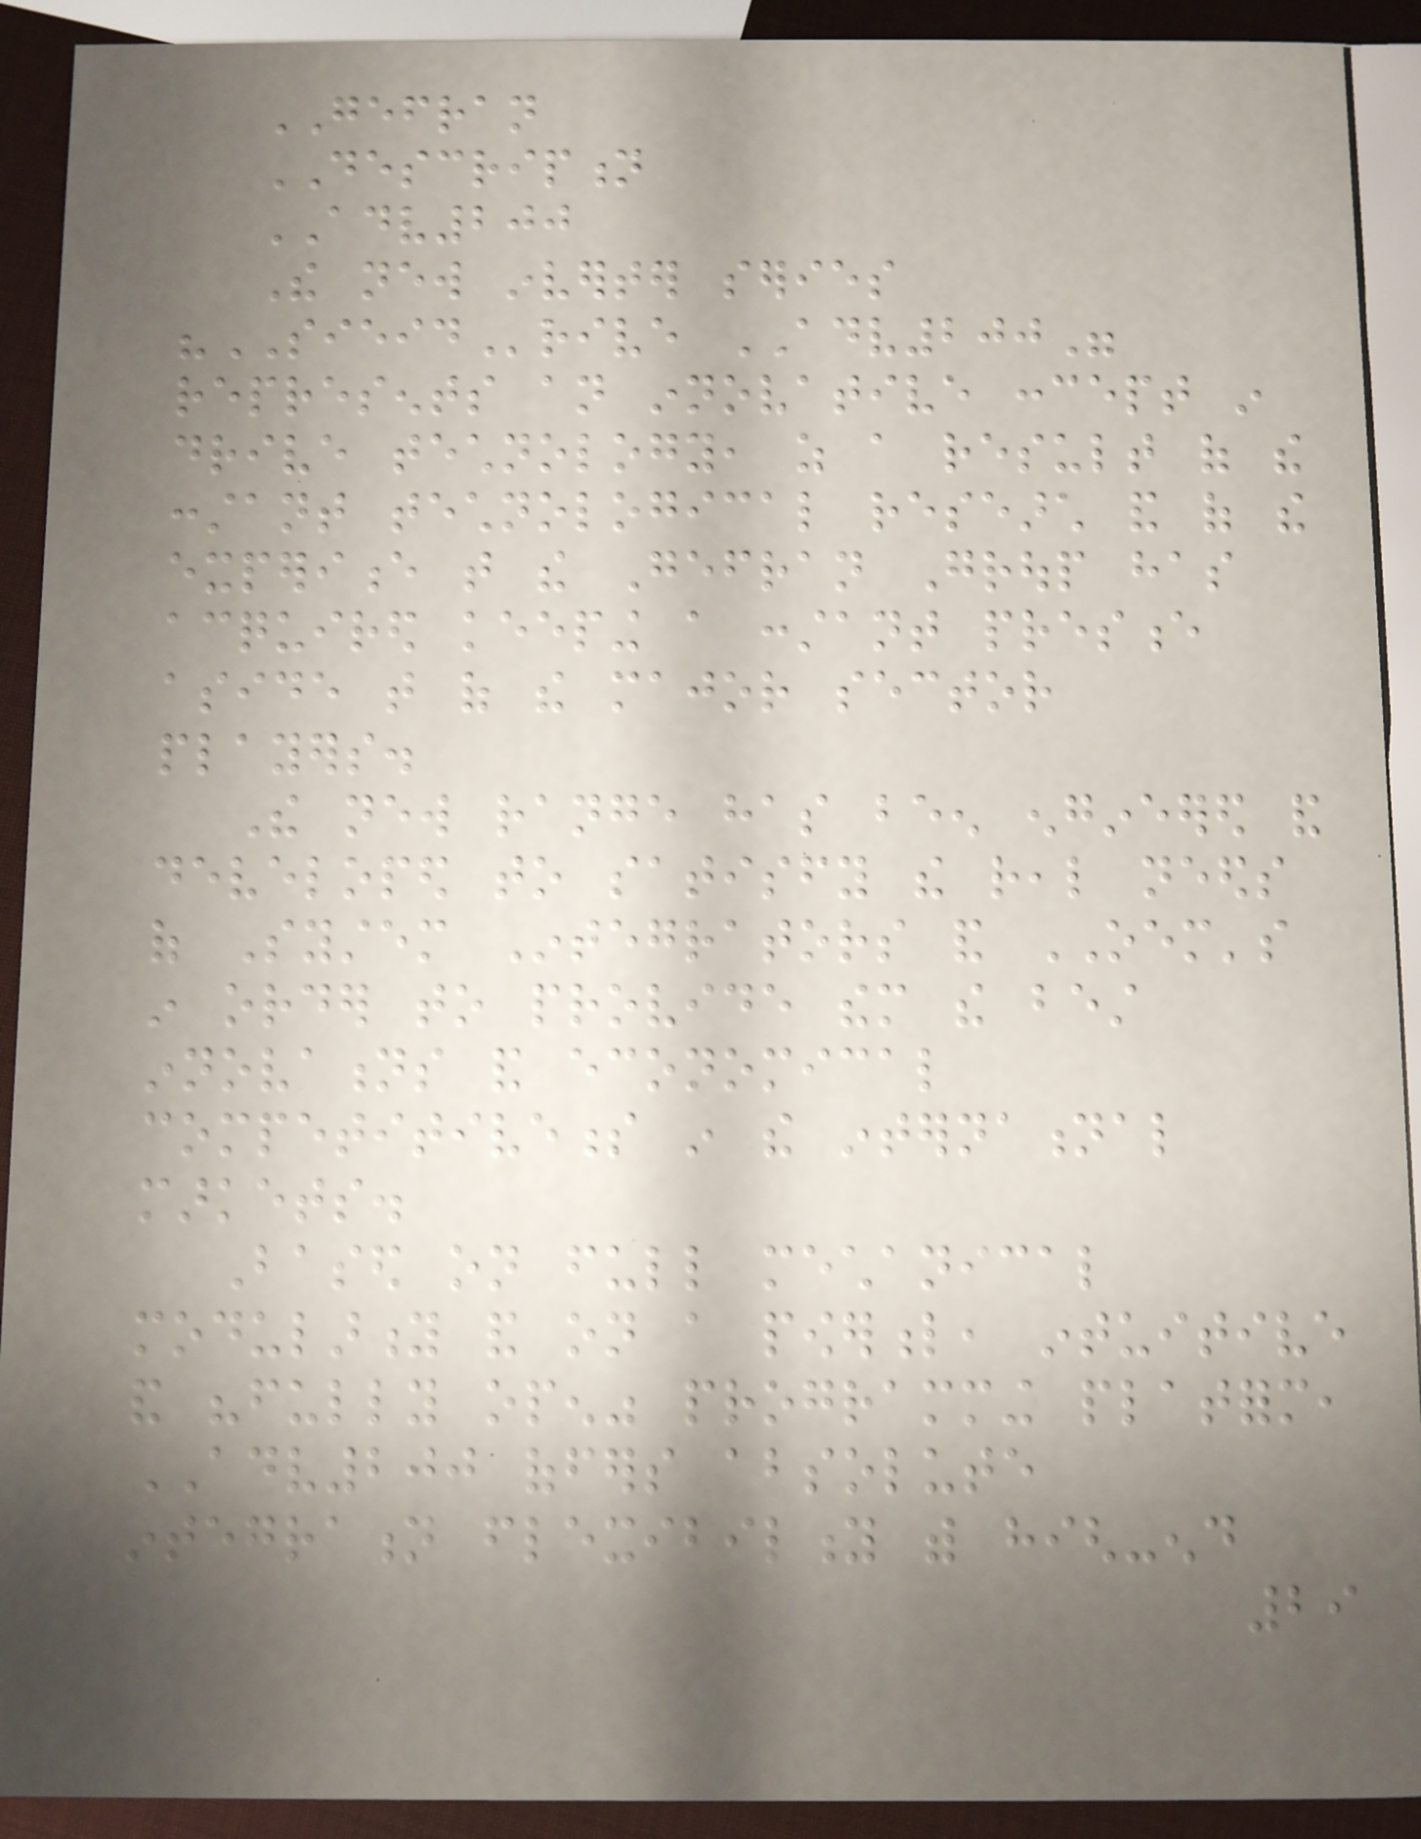GEFRAN
DESCRIPTION
ADV200
The new inverter series
"SIEIDrive ADV200"
represents an innovative concept in
drive technology, as a result of the
constant technological research and of the
experience that the Gefran Group has
acquired keeping a constant presence
aside that of the major sector
players.
The new range has been engineered and
developed to satisfy the real needs
of System Integrators and OEM's
in order to provide them the best
innovations and economical
competitiveness in the international
markets.
Based on full mechanical
modularity and on a powerful, intuitive
and "fully open" programming platform,
ADV200 offers absolute
integration flexibility with high-end
29
